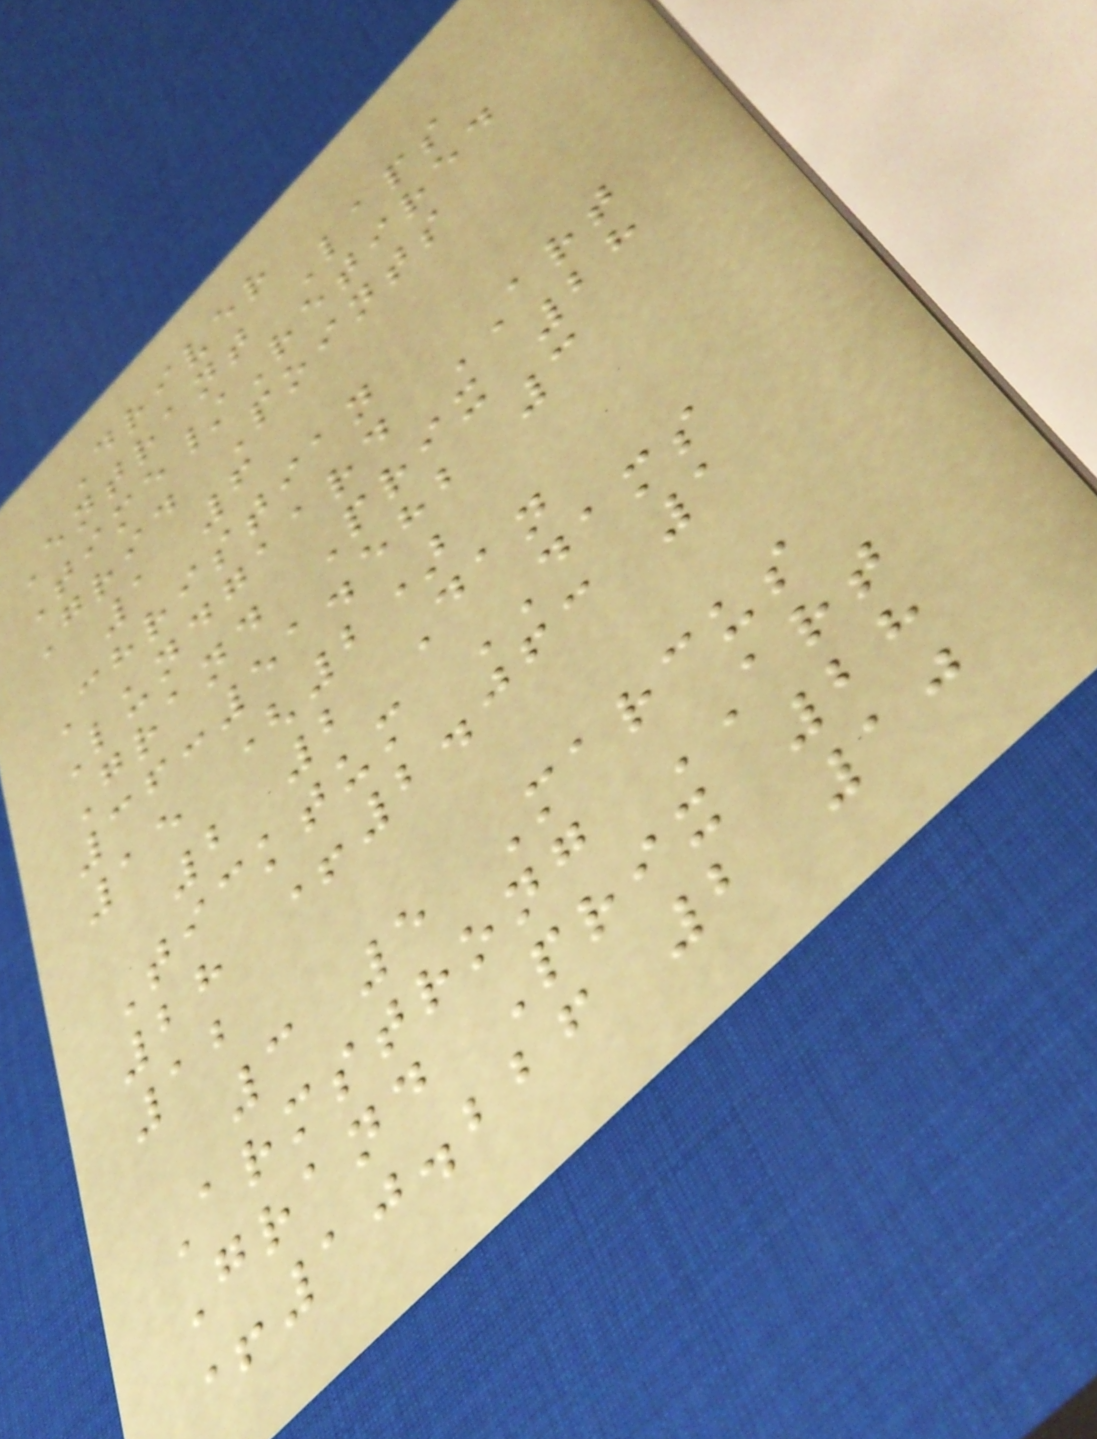Driver
Entrant Laps
Time/Retired
Grid Points
1 6
Christian
Lundgaard ART
Grand Prix 28
36:51.582 3
15 (2)
2 2 Dan
Ticktum DAMS
28 +2.063 1
12
3 5 Marcus
Armstrong ART
Grand Prix 28
+10.226 2 10
